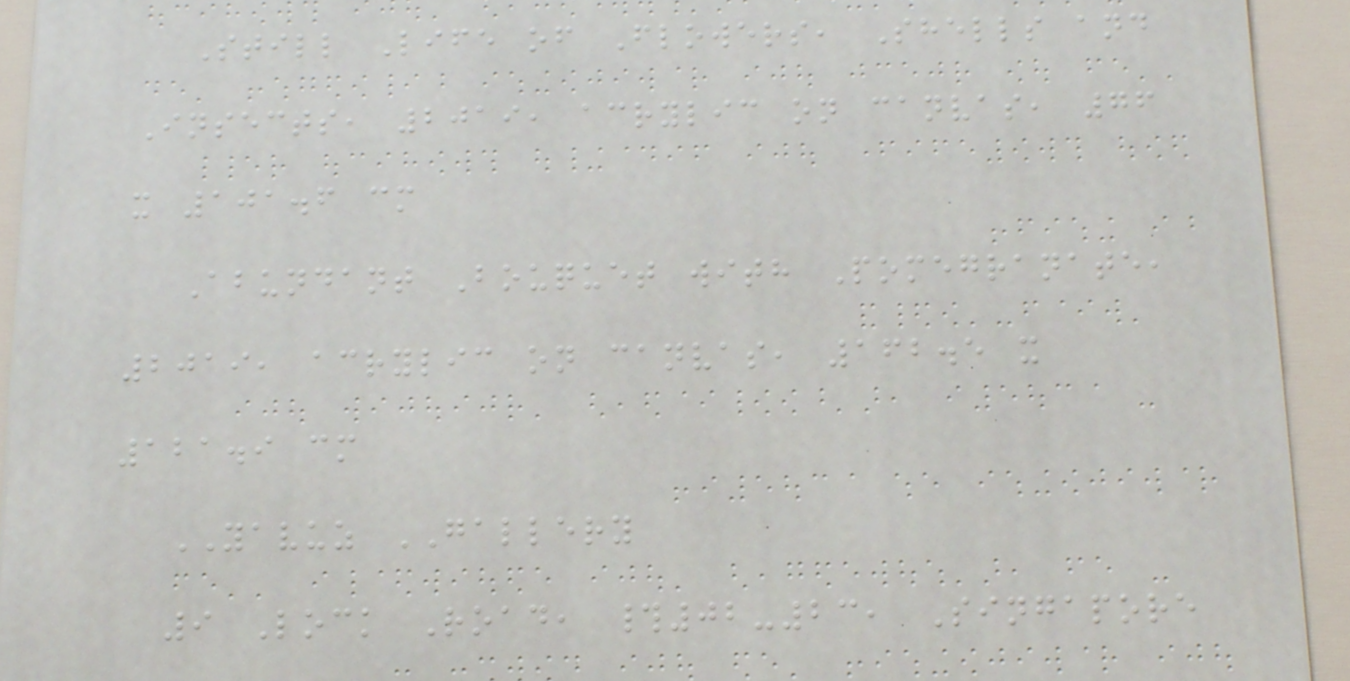Still Life of Flowers, Shells and
Insects, 2019, acrylic on canvas, 76
x 101.6 cm
Abundant Bouquet with Pomegranate,
2019, acrylic on canvas, 162.5 x
121.9 cm
YAVUZ GALLERY
9 Lock Road, #02-23, Singapore
